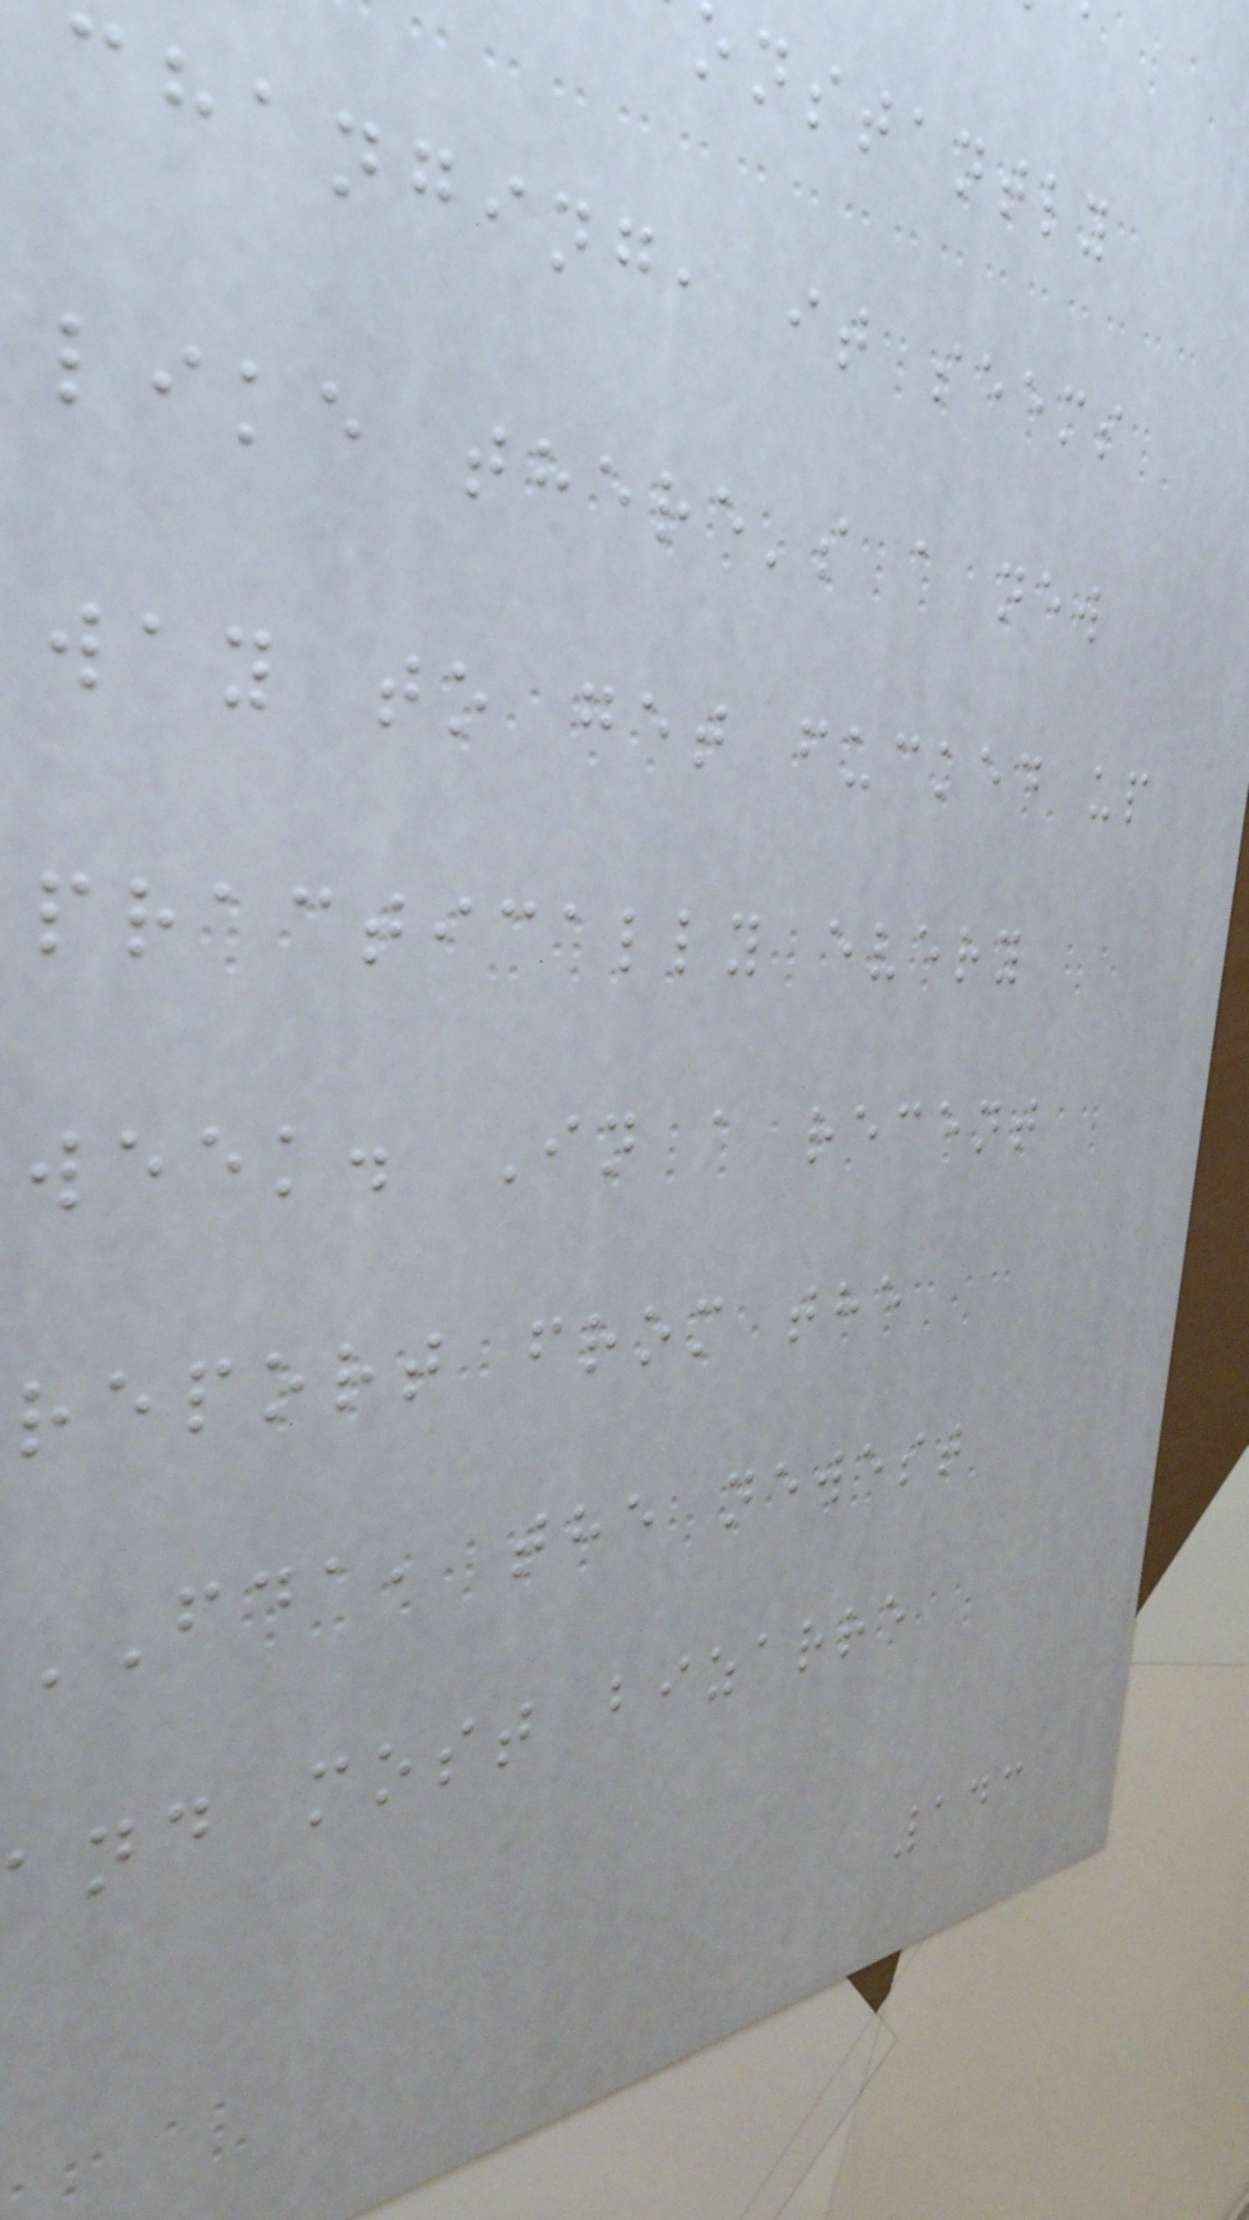onstantly
changing, it seems
like there's a new
way to get fucked up
practically every
week. In a recent
report from the
FDA, the newest
and most bizarre
143
